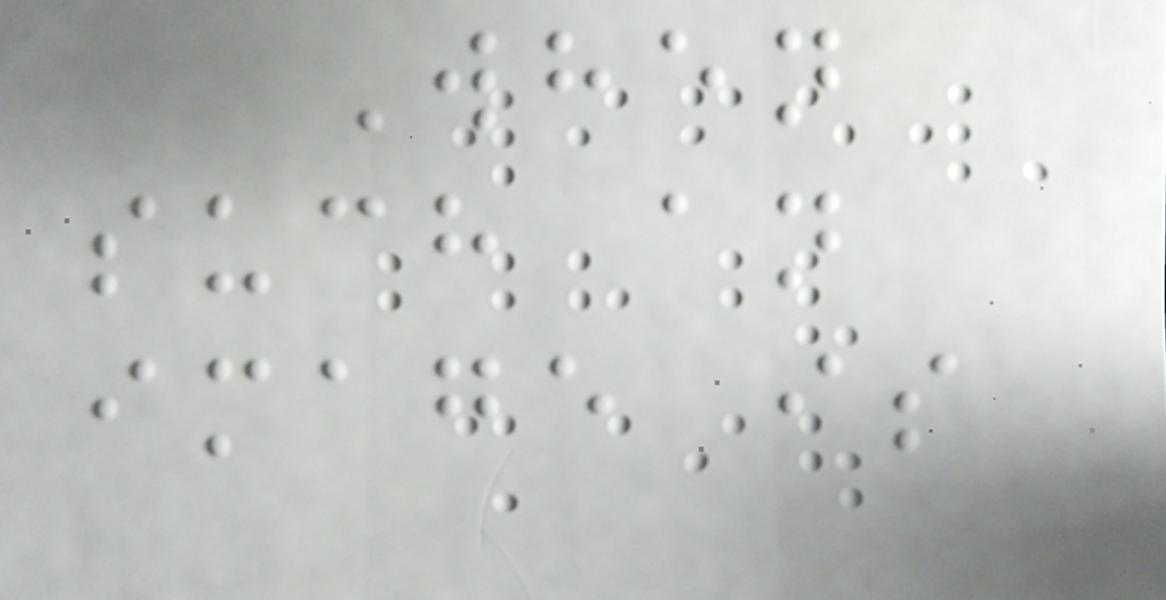When
such an
image is
